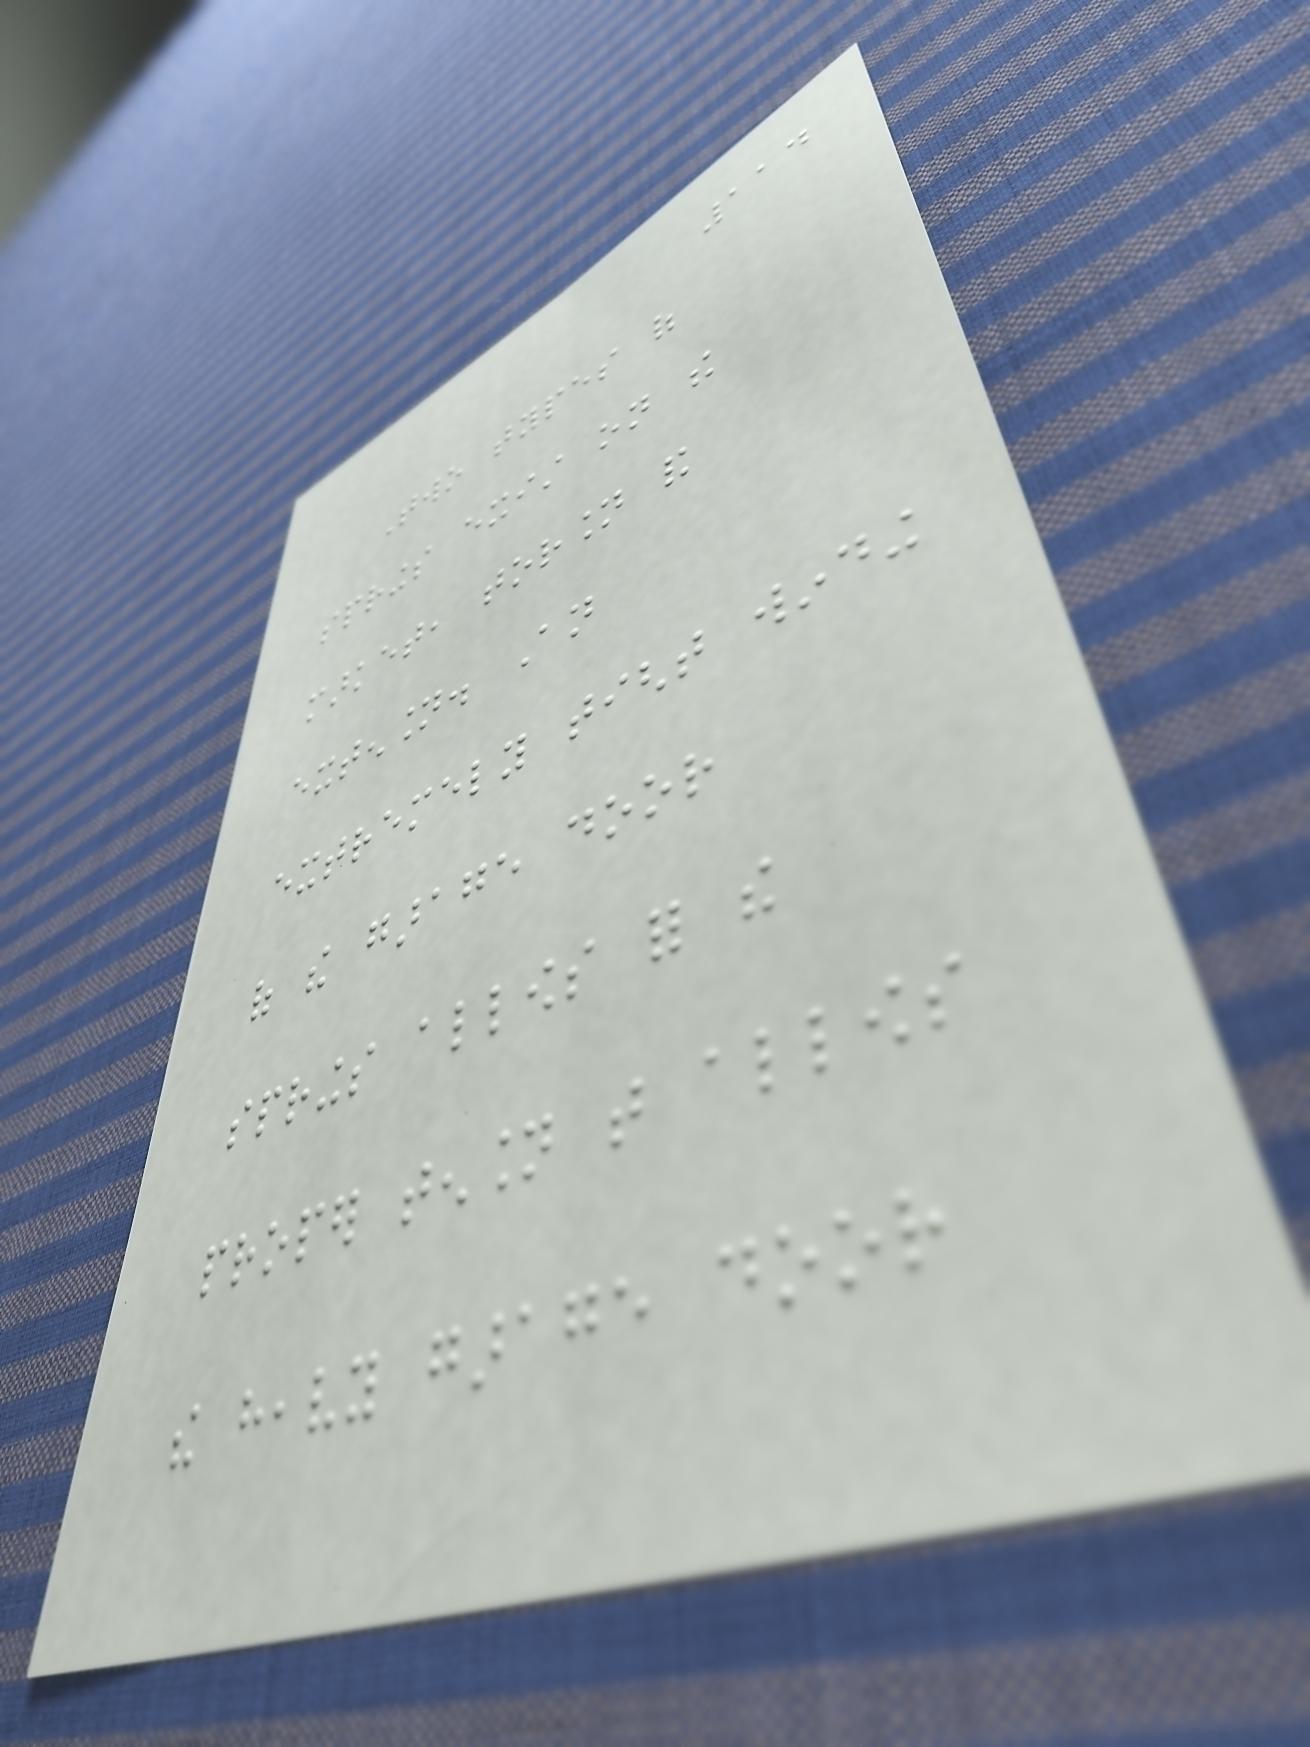114
Two types of
springs exist on the
market, torsion and
extension. An
extremely tight winding
of the garage door
springs allows for the
proper tension that allows
the heavy garage door
